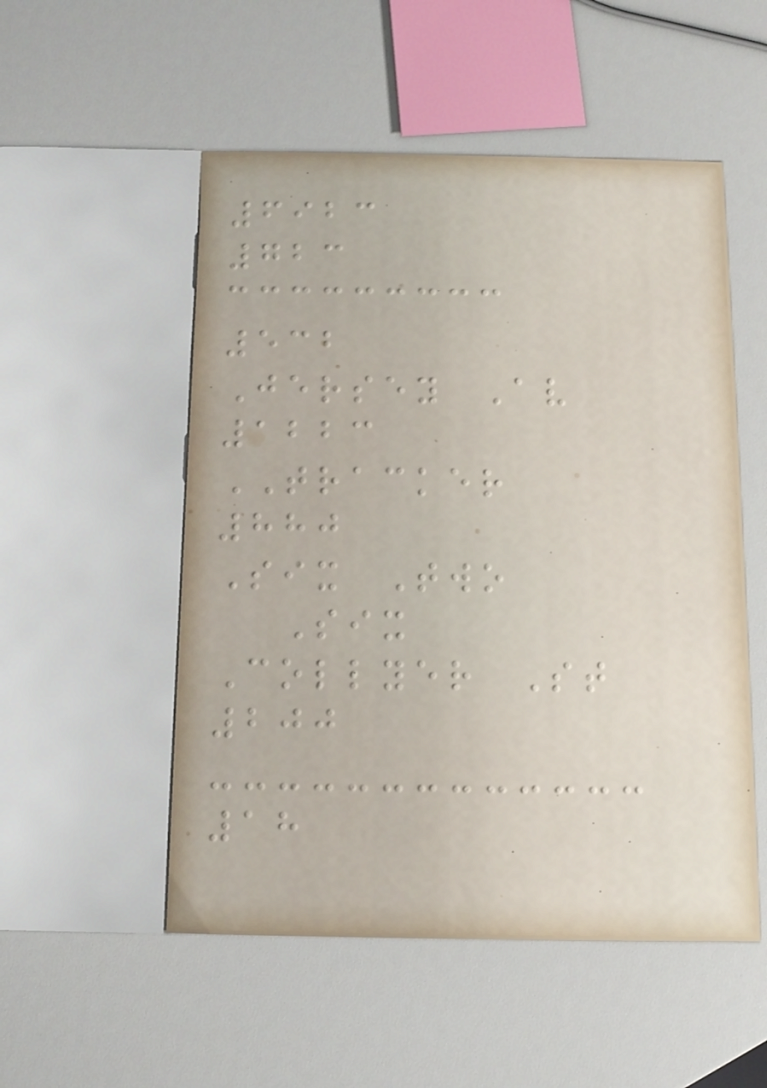6923
723
532
Jersey Av
1223
TRACKER
880
Six Two
Six
Collyer St
200
18
